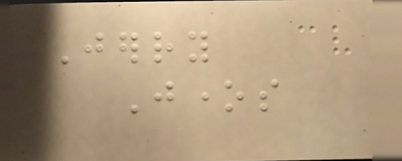Jerry
Jones
